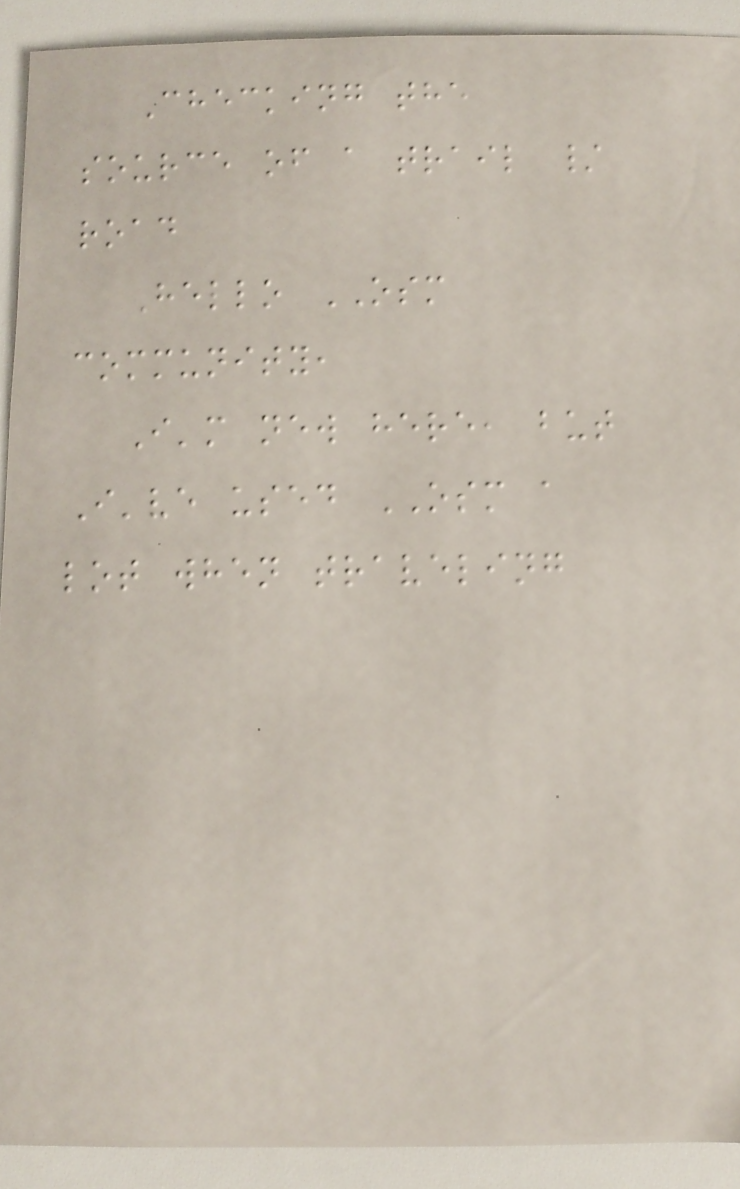Checking the
source of a trail /
road
Hello OSM
community,
I'm new here, but
I've used OSM a
lot when traveling
